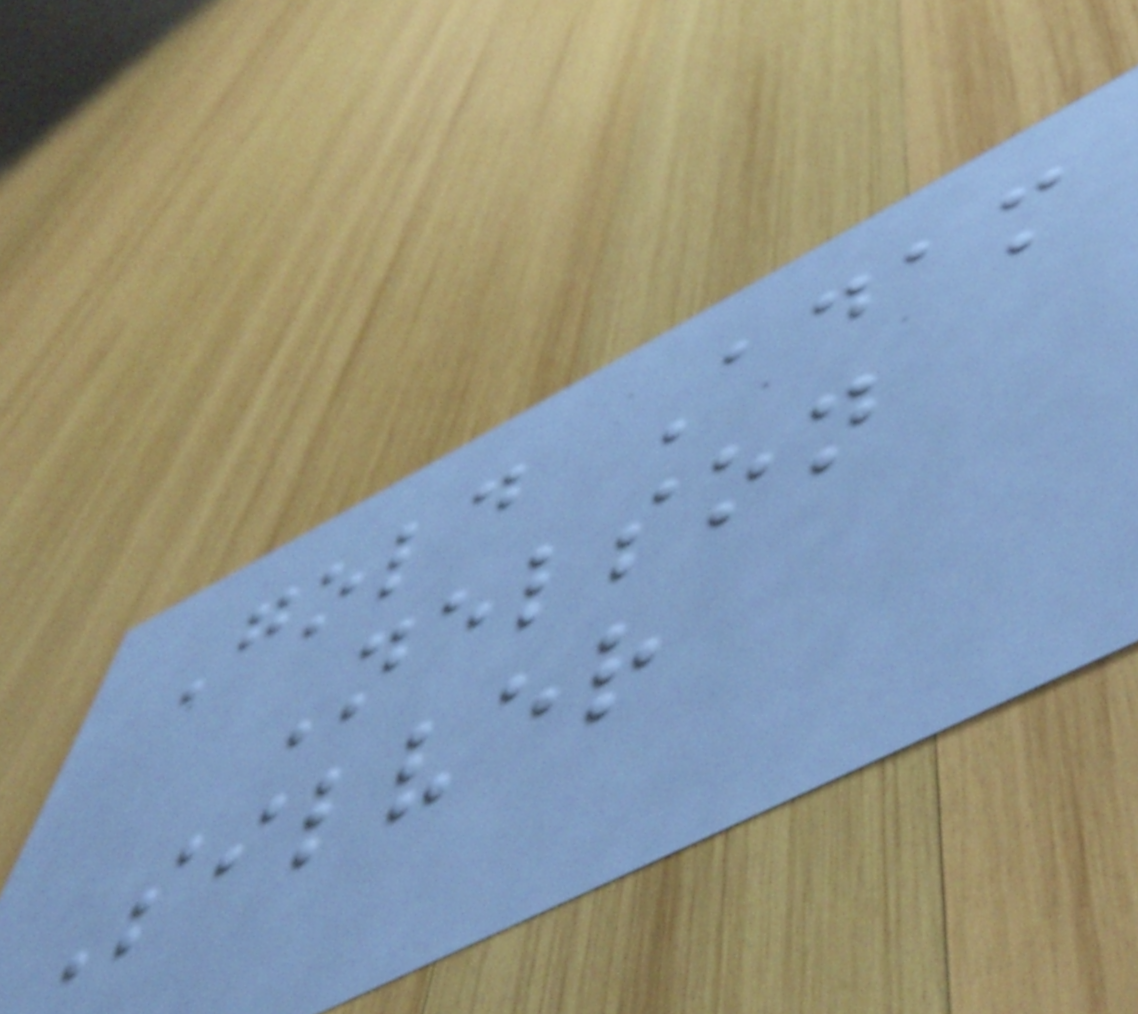Gold Adam
Nelson
Silver
